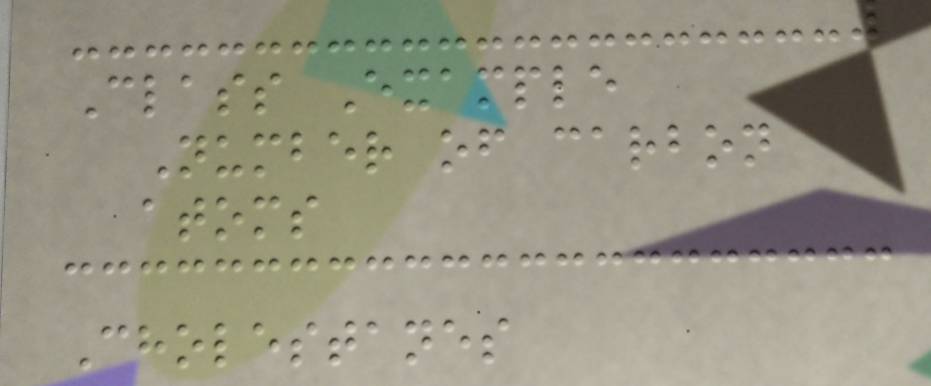Class Example
Number of carbon
atoms
Cholestanes
